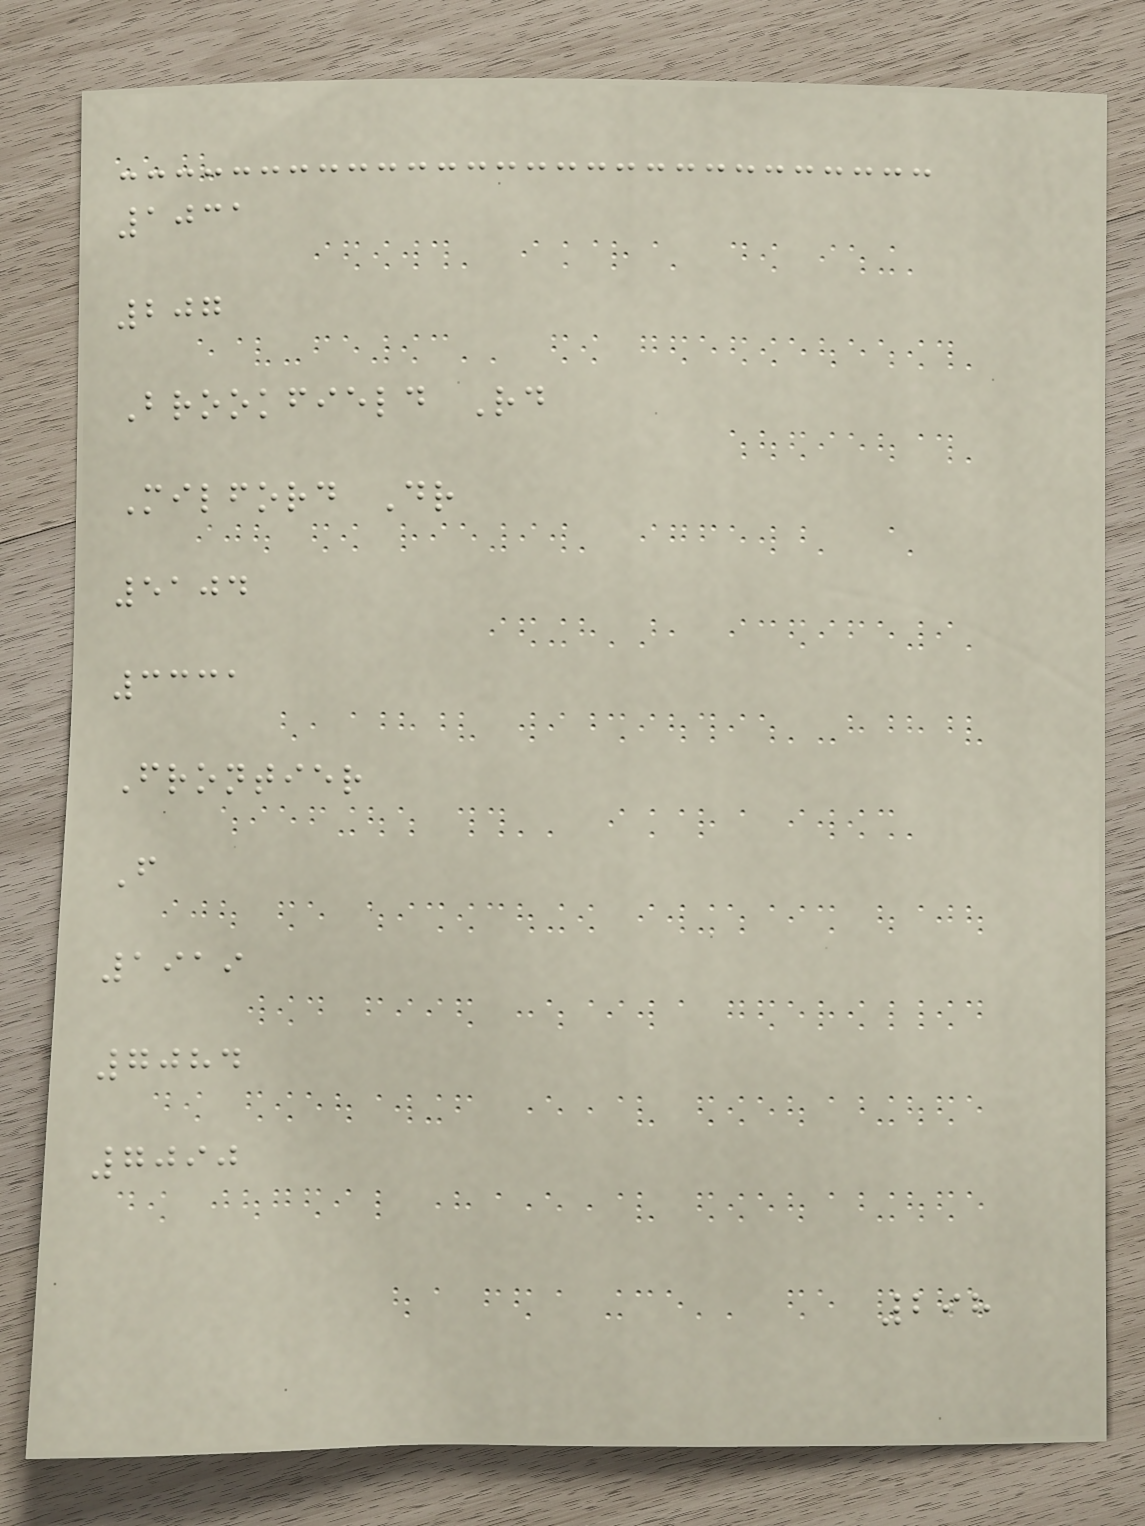1031
207
Brookfield Rd
Milford Dr
5104
3331
Frontier
F
1919
7084
7090
298
